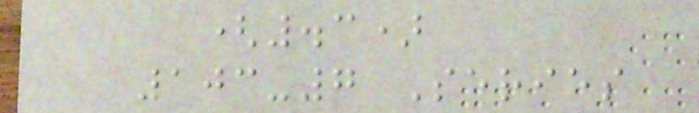(.3)
103-7 Series
